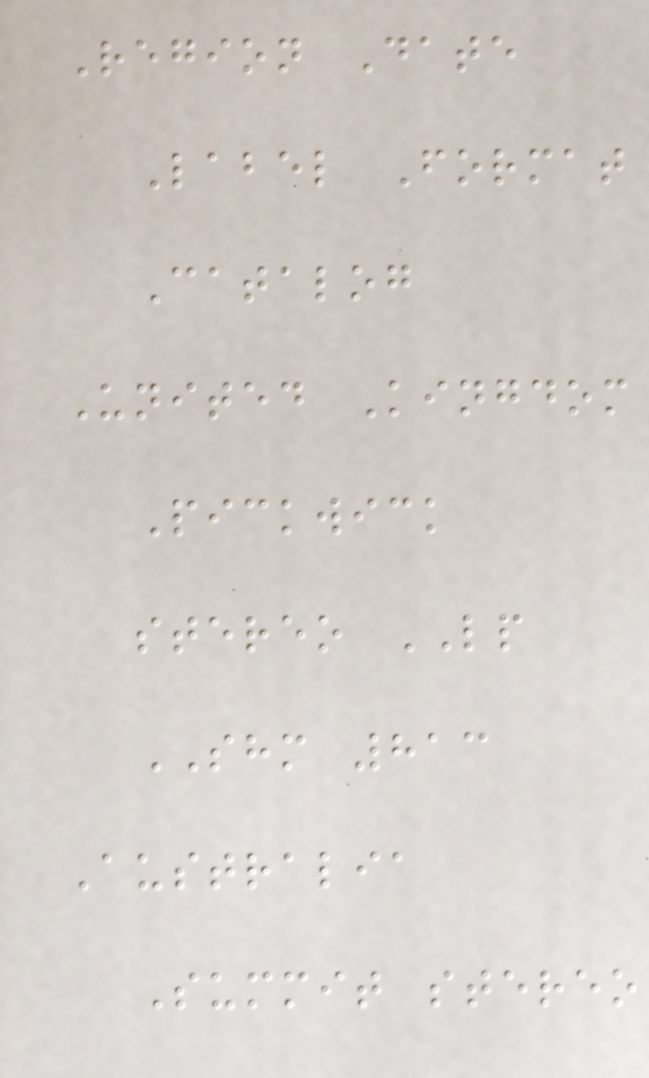Region Date
Label Format
Catalog
United Kingdom
Pickwick
stereo LP
SHM 813
Australia
Summit stereo
